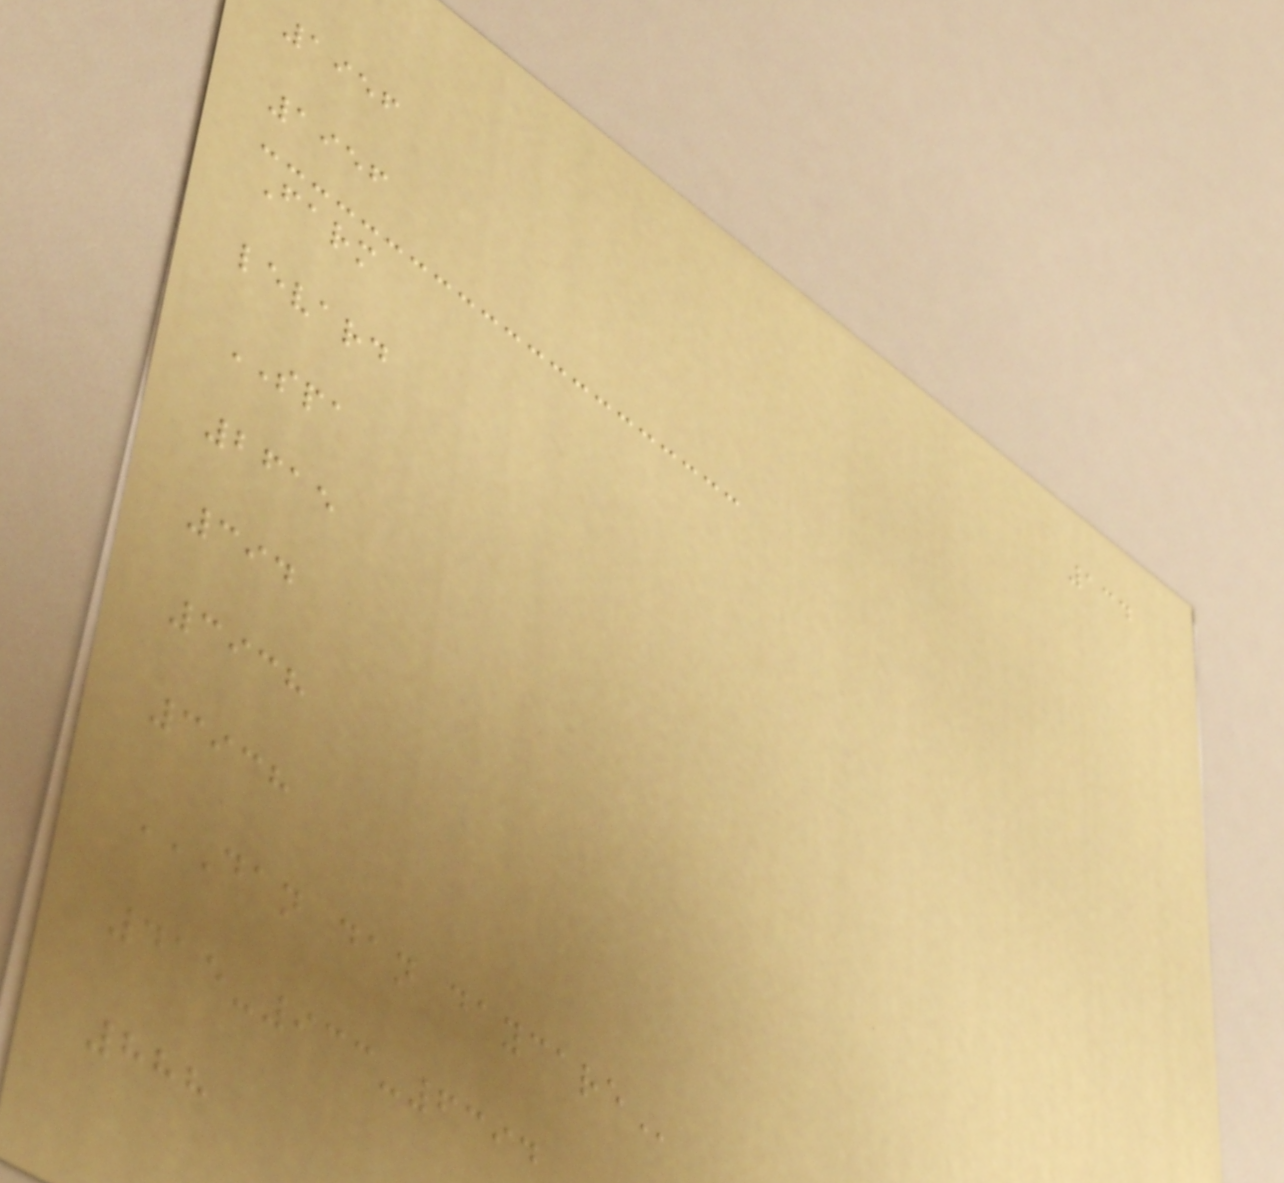134
1956
1956
Farm
levard
SPA
2615
394
3938
3938
DAN DAN DAYCARE
415-933-6394
888
